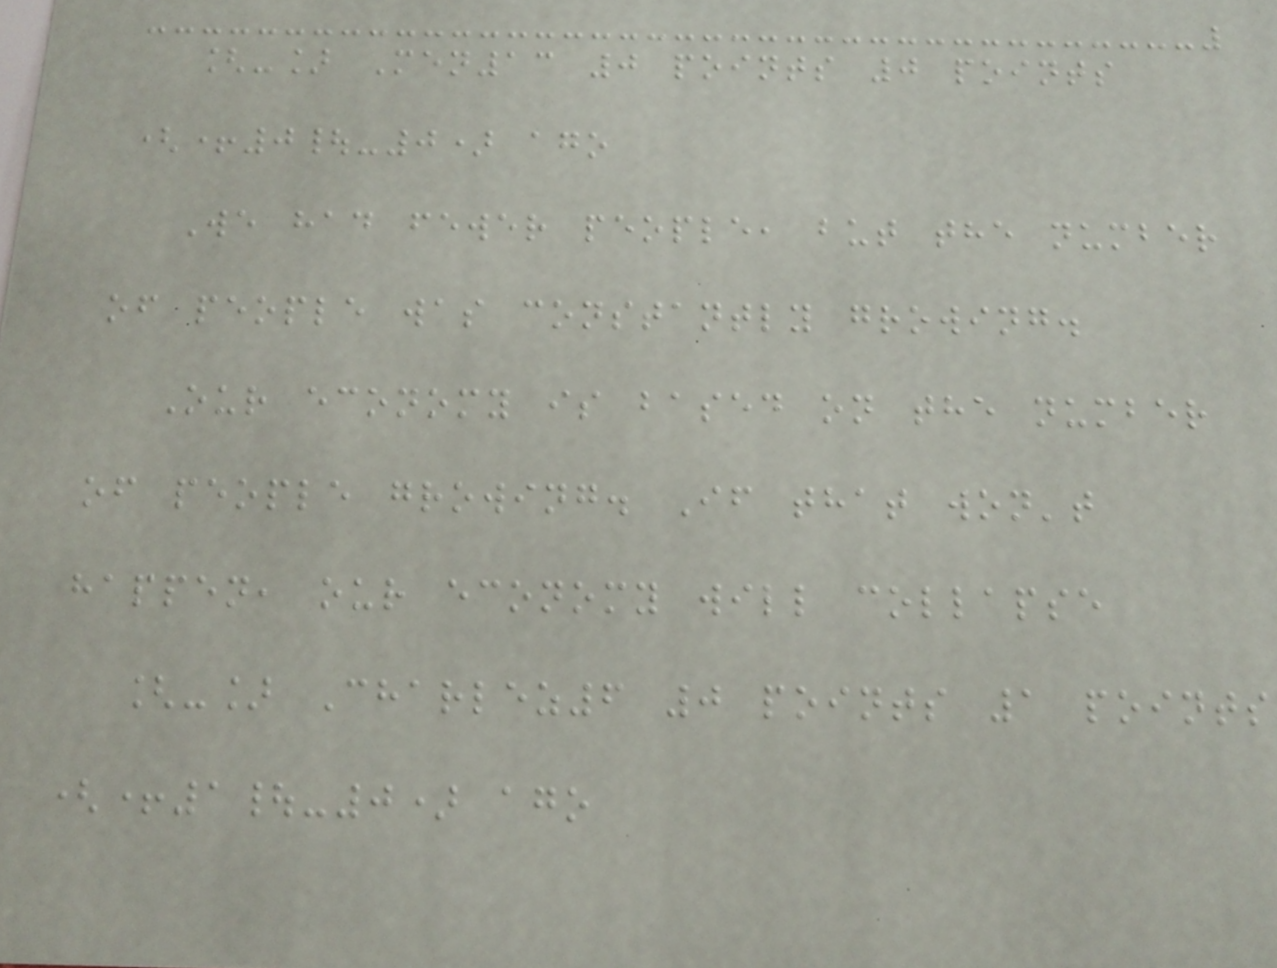[-] Men13 0 points 0 points
(+0|-0) ago
We had fewer people, but the number
of people was constantly growing.
Our economy is based on the number
of people growing. If that won't
happen, our economy will collapse
[-] Charlez6 0 points 1 points
(+1|-0) ago
